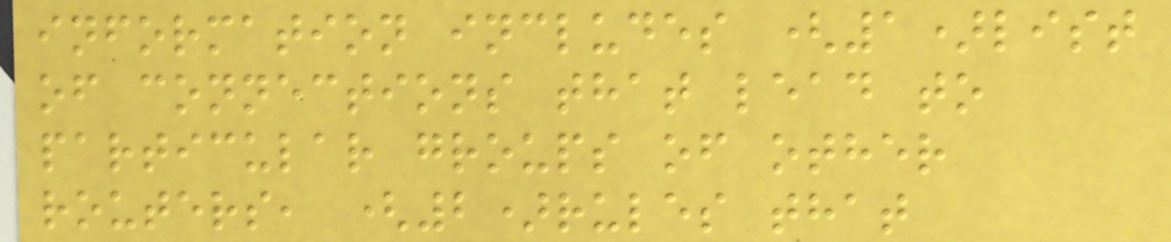information includes (1)list
of connections that lead to
particular groups of other
routers, (2)rules that
